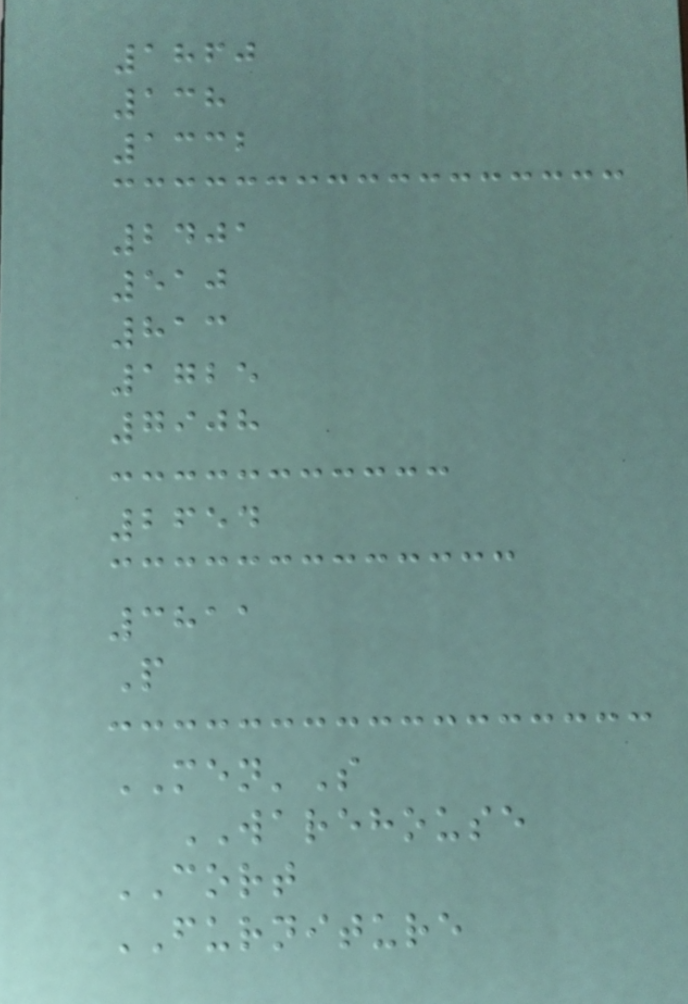1860
138
1332
2401
510
813
1725
7908
2654
3811
P
MEN'S
WAREHOUSE
CORT
FURNITURE
